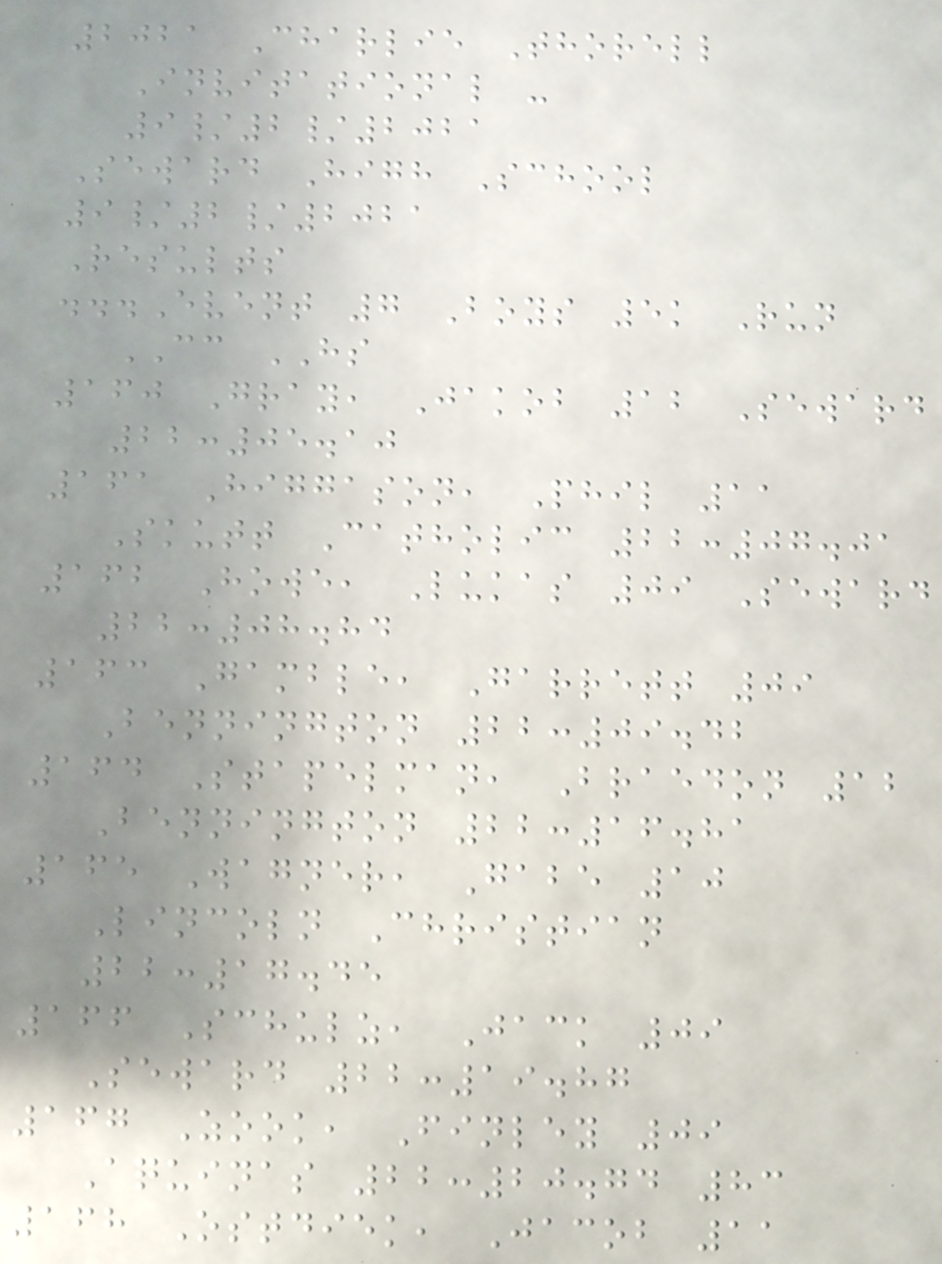2021 Charlie Thorell
Invitational -
9/2/2021
Seward High School
9/2/2021
Results
...Event 7 Boys 5k Run
CC HS
160 Gray, Jakob 12 Seward
22:05.10
161 Higgason, Phil 11
Skutt Catholic 22:07.01
162 Howe, Lukas 09 Seward
22:08.84
163 Gamble, Garrett 09
Bennington 22:09.42
164 Stapelman, Braedon 12
Bennington 22:16.81
165 Wagner, Gabe 10
Lincoln Christian
22:17.45
166 Schulz, Jack 09
Seward 22:19.87
167 Zook, Finley 09
Aquinas 22:20.74 83
168 Ostdiek, Jacob 11
